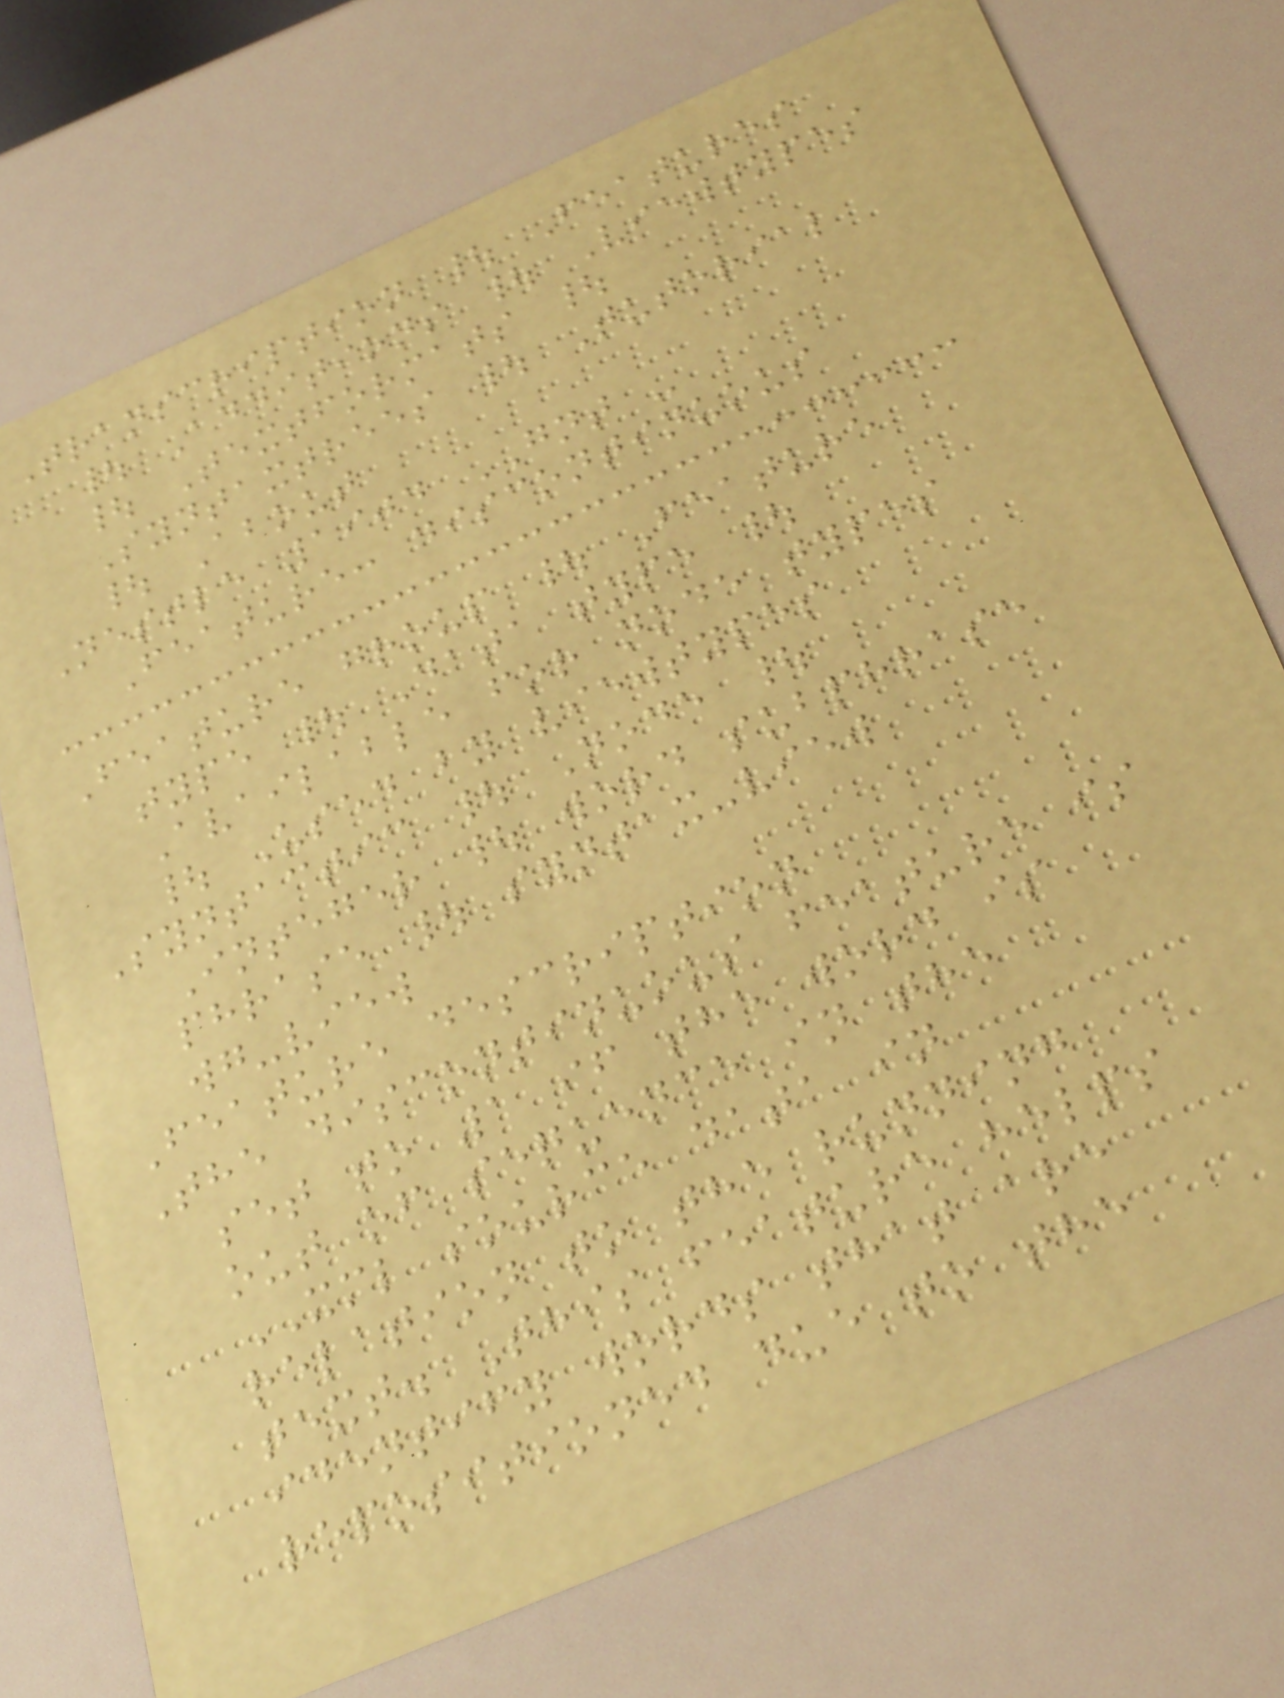Transcription | Features
| Additions | Viewtypes
| Textformats |
Syntaxtrees | Tutorial
| About
Nestle 1904 GNT -
Feature: discontinuous
Feature group | Feature
type | Data type |
Available for node types
| Used by viewtypes
Syntactic | Node |
Integer | word subphrase
phrase | syntax-view
wg-view
Feature description
The discontinuous feature is
set to 1 if the word is
out of sequence in the
XML source data in
relation to the running
text. This feature helps
identify words that are
repositioned due to the
